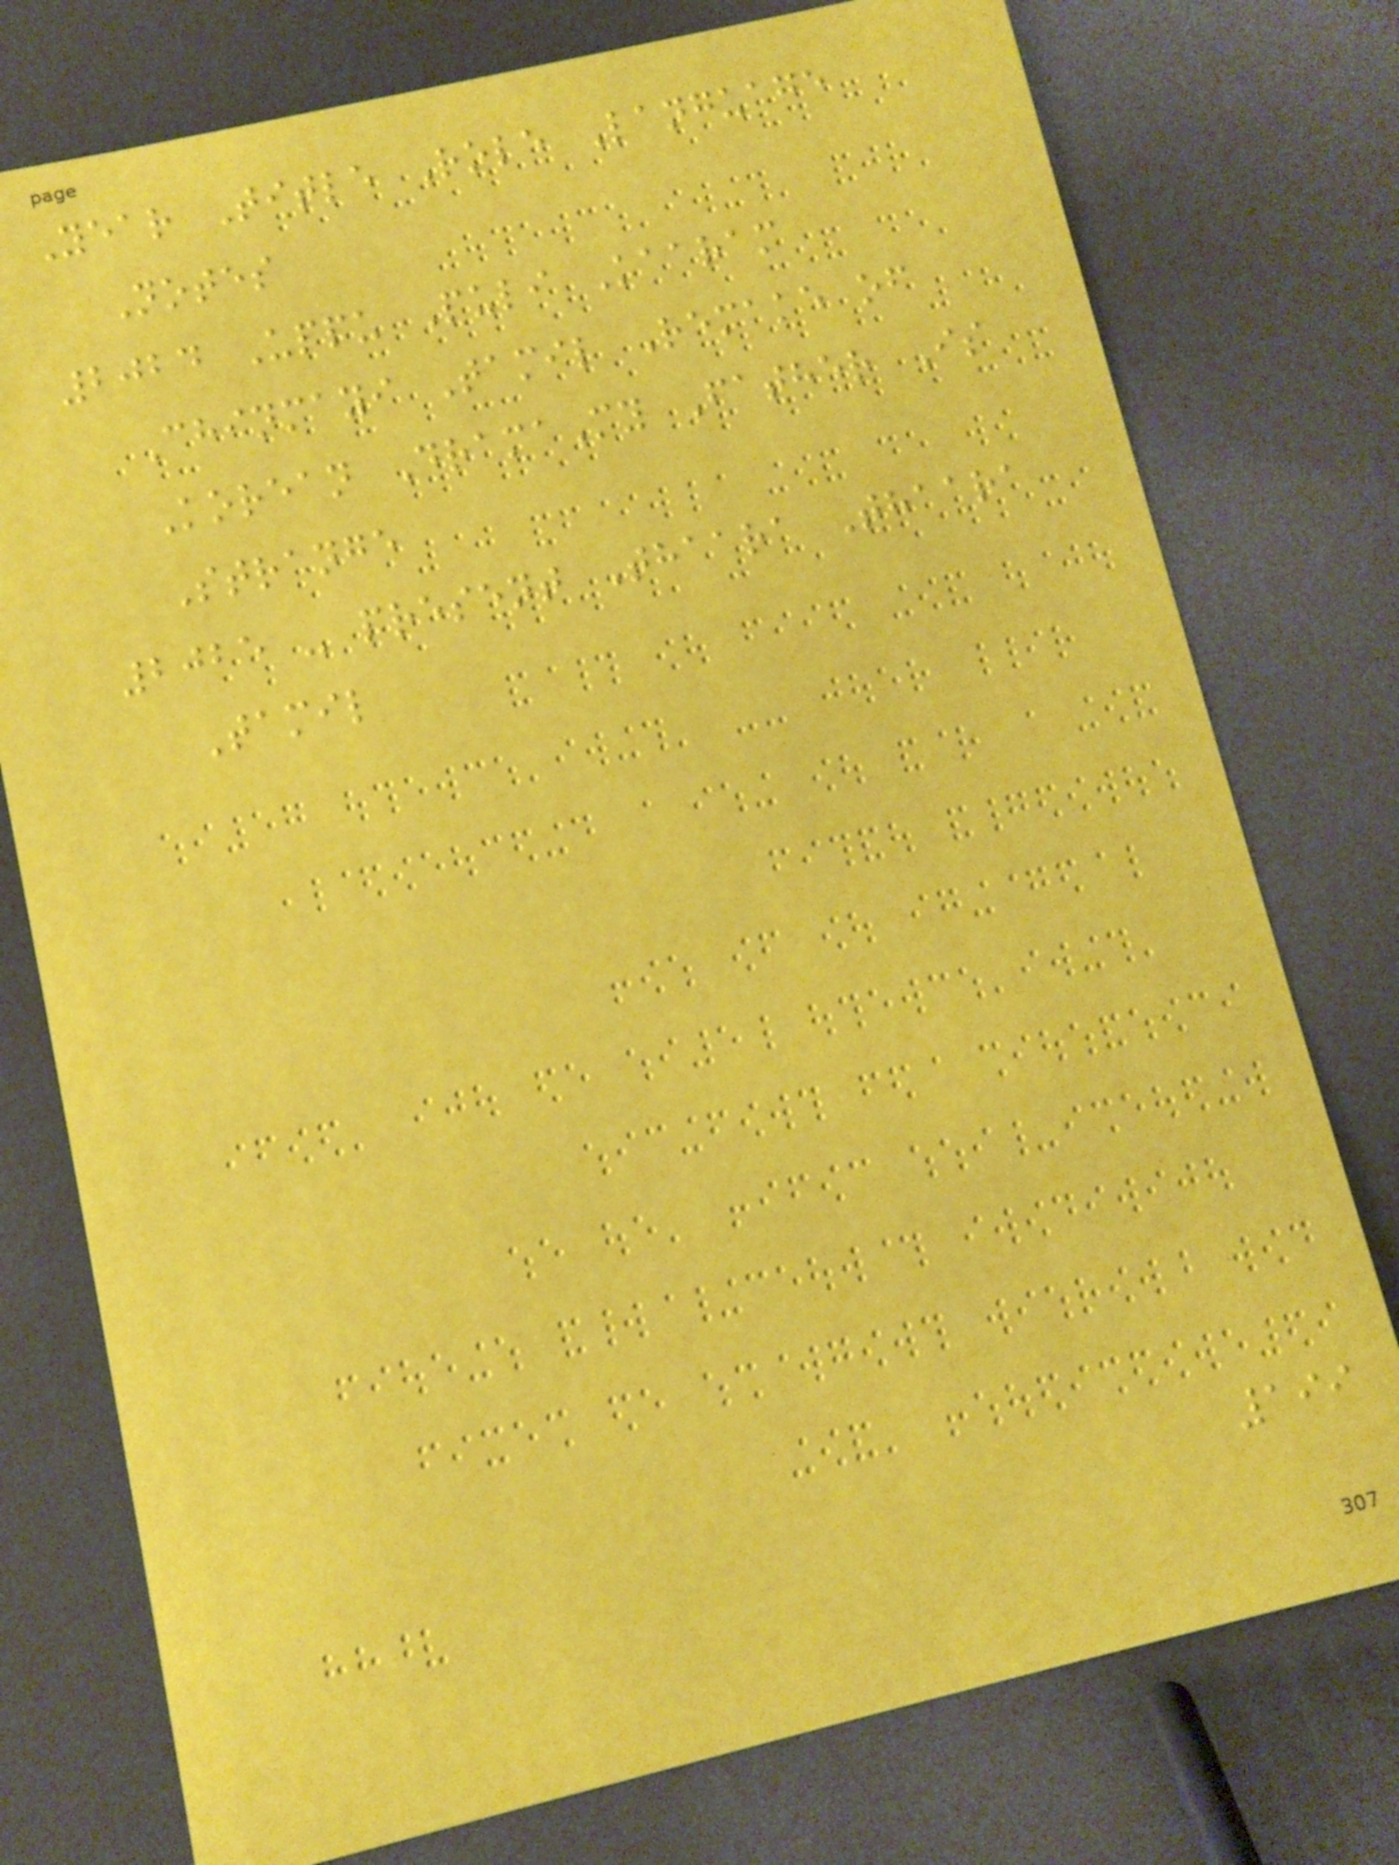Year Title Role Language
Notes
2024 Uppu Puli Kaaram
Chinmayi Tamil Remake of
Korean DramaMy Father Is
Strange
2025 - present Thaara Thaara
Tamil
199
